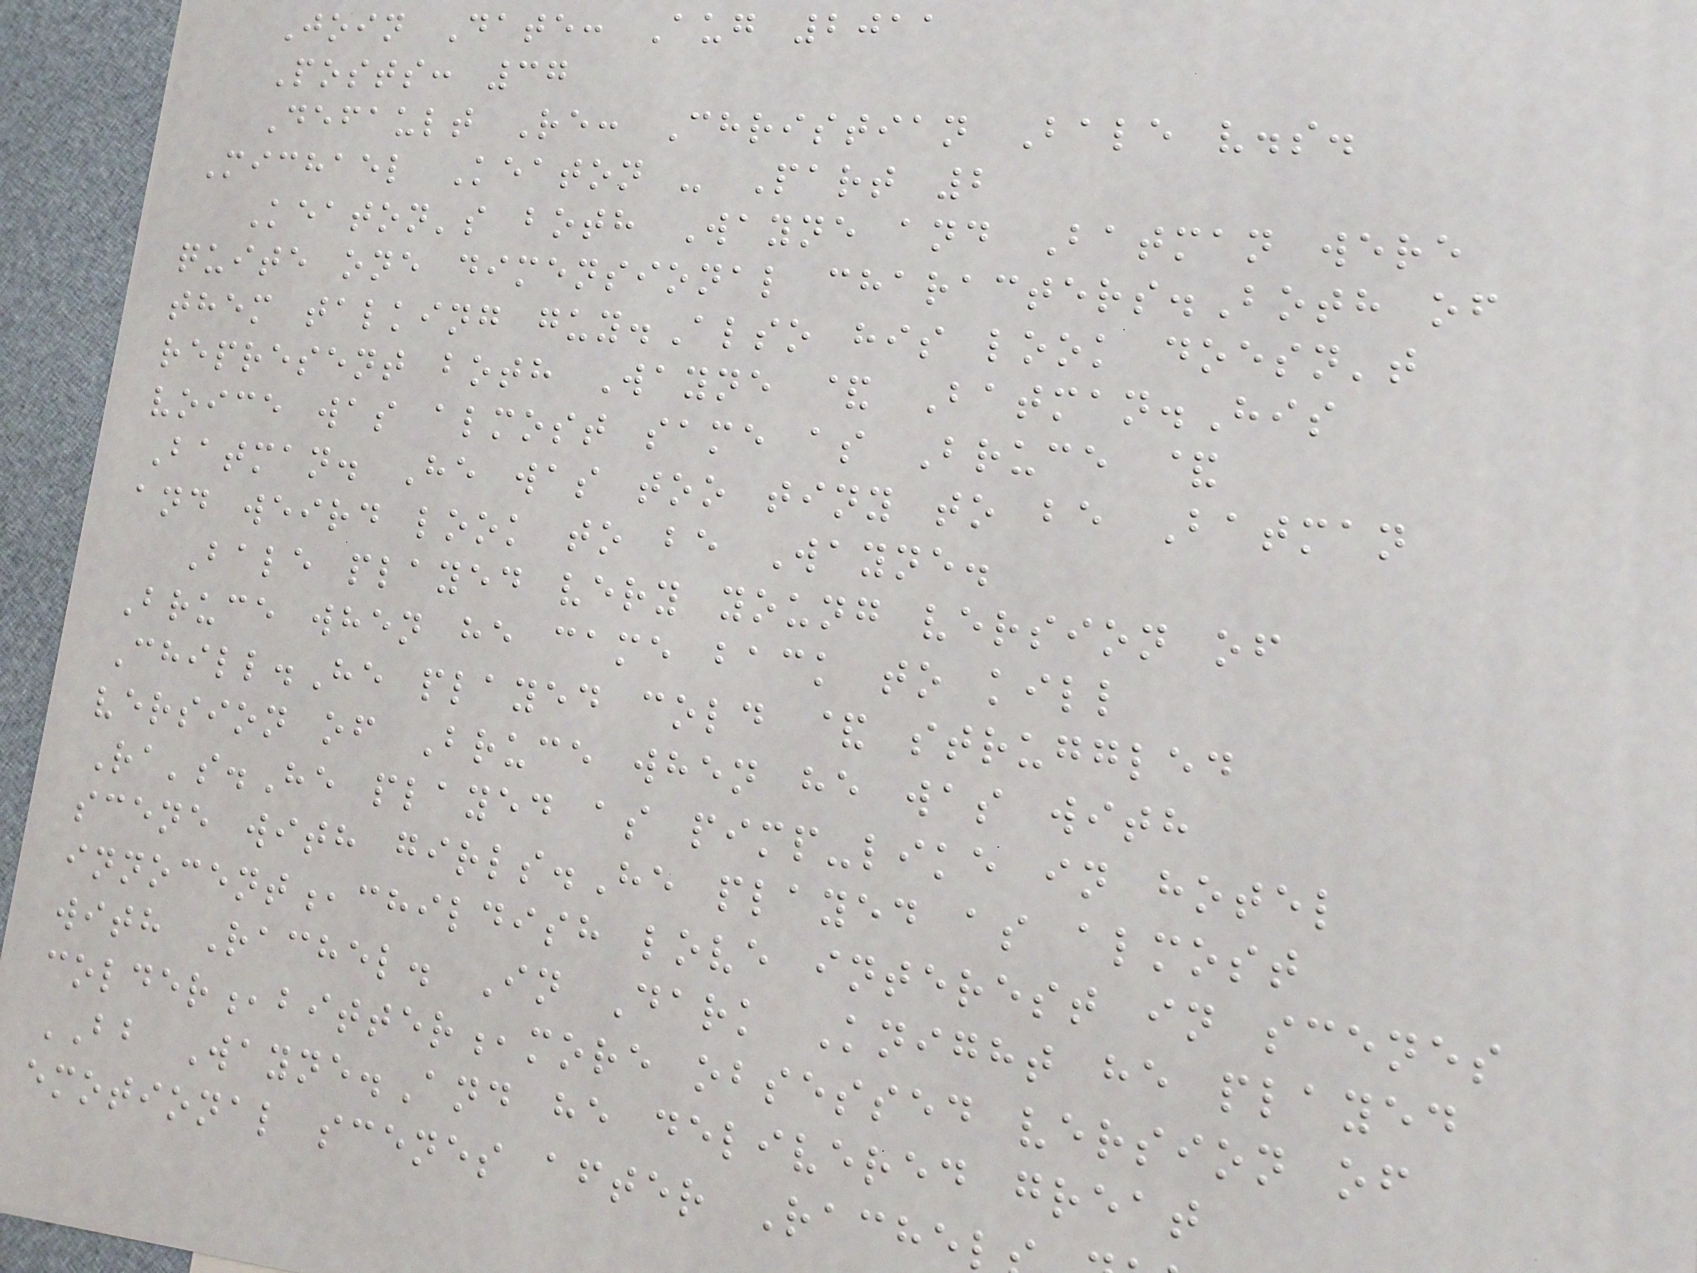Join Date: Aug 2011
Posts: 37
Default Re: Christian Bale v.s.
Michael Keaton - Part 2
Keaton's both Wayne and Batman were
quite one dimensional characters.Both of
them talking guy.Also his look doesn't
represent both Wayne & Batman.His
voice was almost same as Bruce &
Batman. He was too tiny to be Batman
and weird look to be Wayne.
Bale played very young version of
Bruce when he came back to kill
Chill.He played cold & struggled
version of Bruce when he was with
Ra's.He played as pimp-like in hotel
scene with girls.He played as almost
innocent,childish love interest in scenes
with Rachel. In Dark Knight he played
colder,bitter,more obsessed version of
BB Wayne.And he delivered great
emotional scenes after Rache
